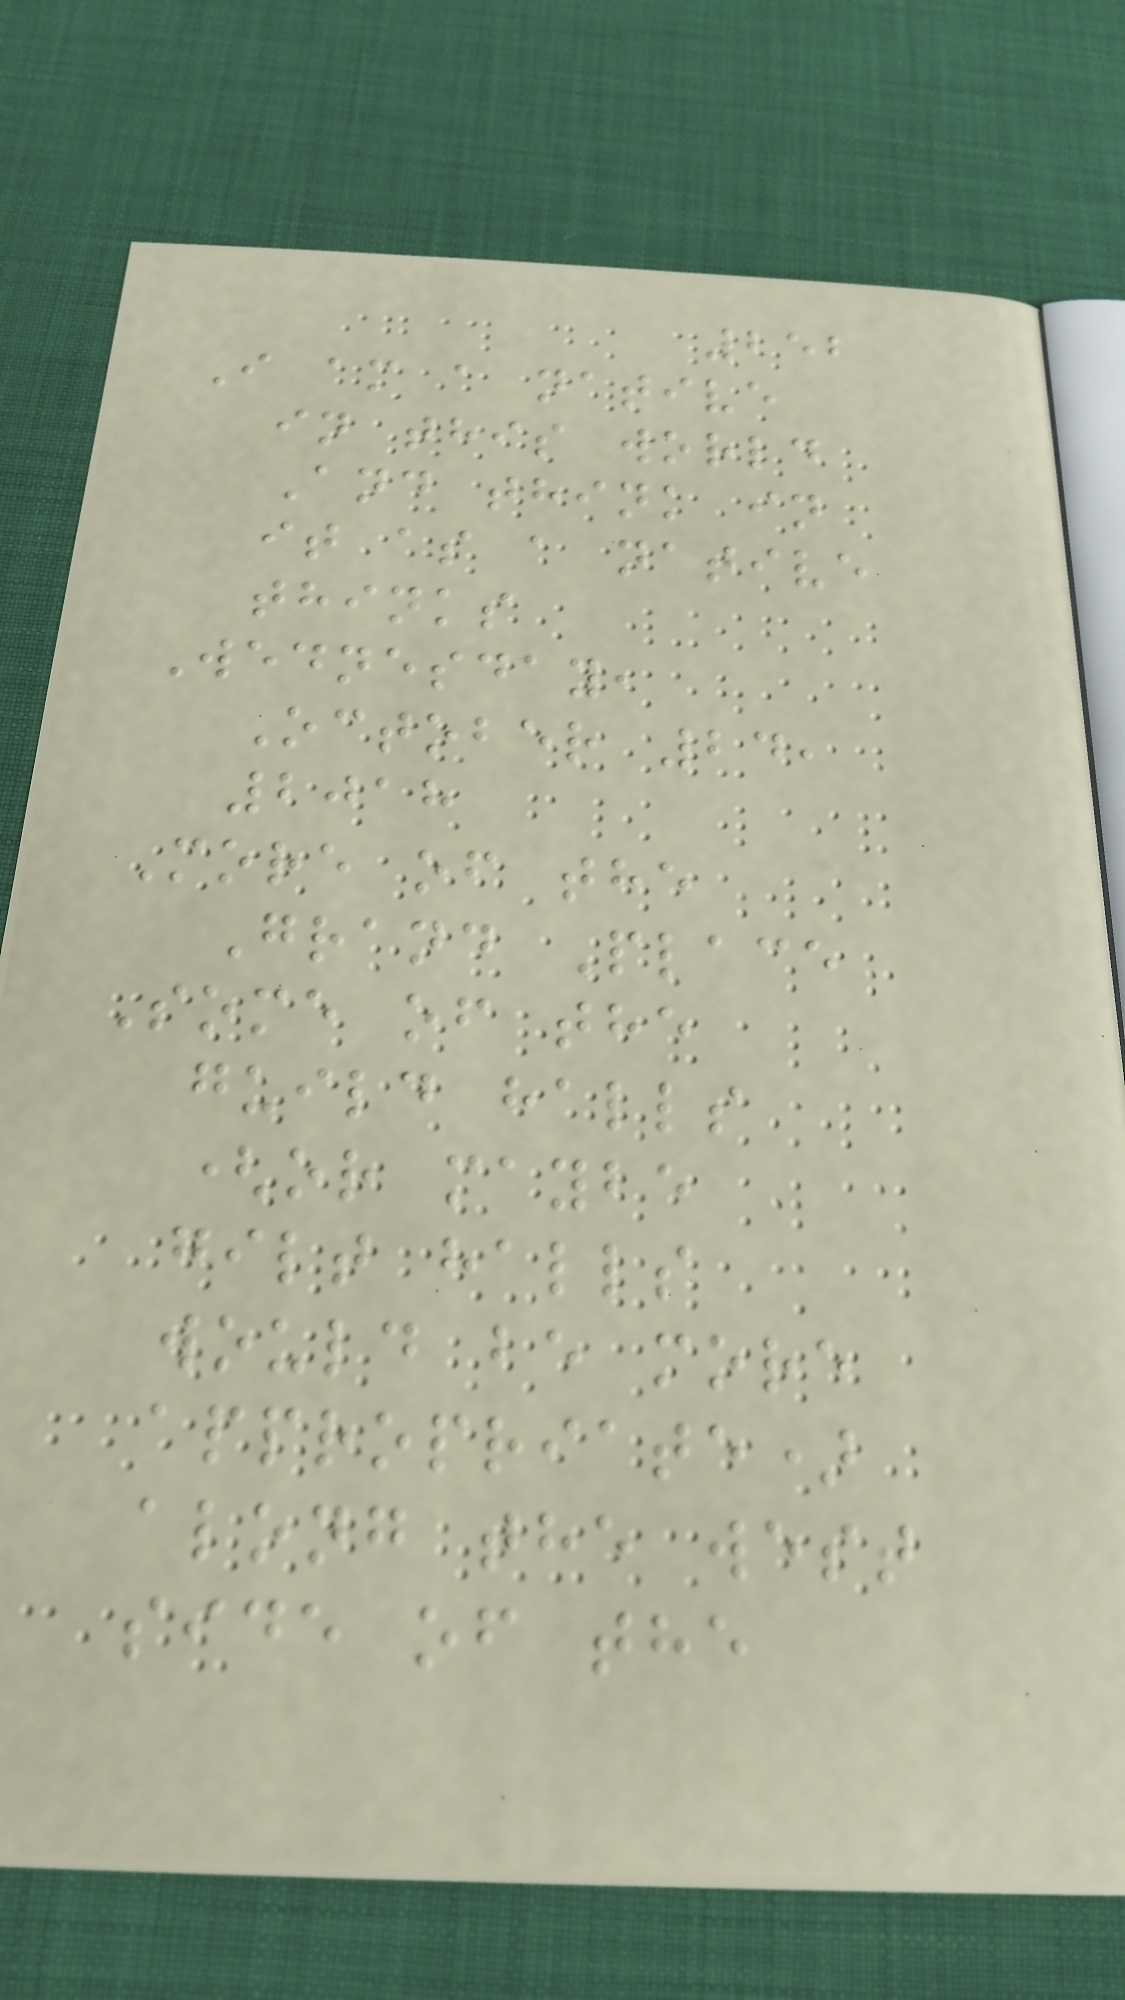252
I am a native
in this world
And think in
it as a native
thinks
Wednesday,
October 24,
2018
More of the
Grand Place
Some of the
guild halls
(or maybe
gilt halls
would be more
appropriate)
along the west
side of the
